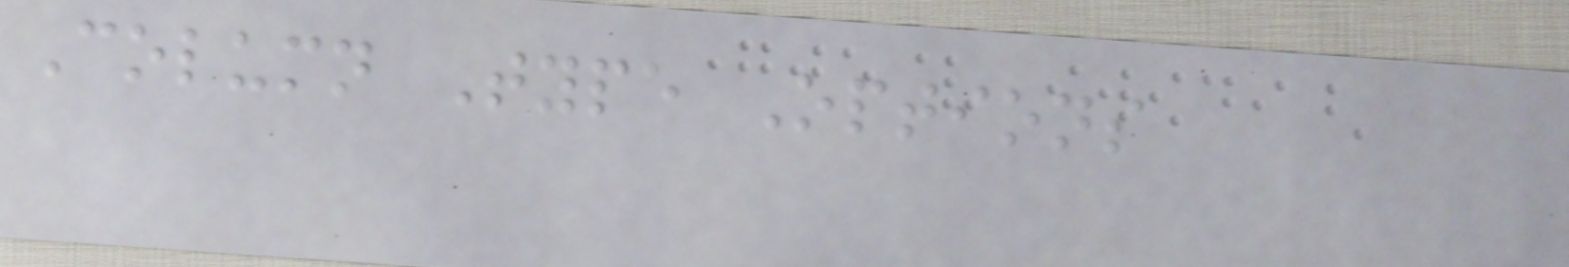Column Type Options
